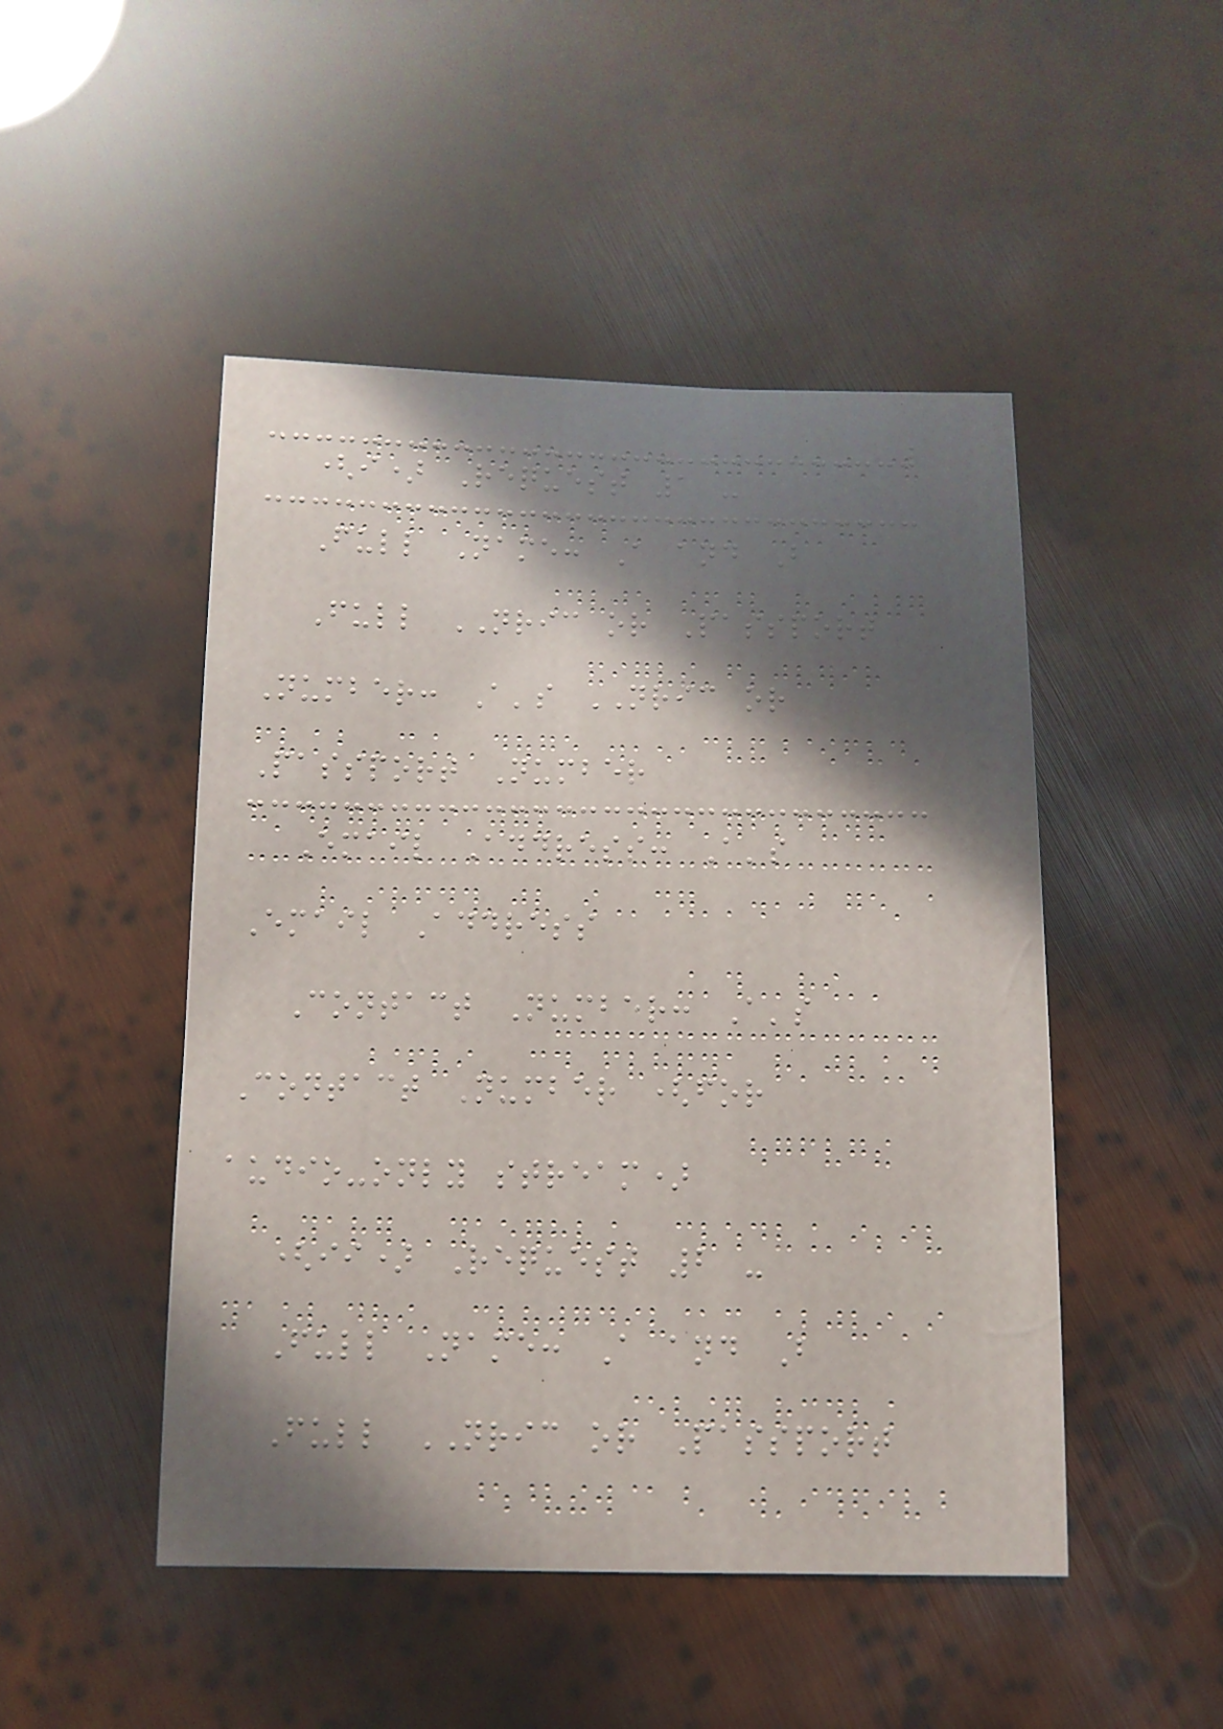(i) Request 1 -
Full Name: A and B
Full NRIC or Passport
Number: A's NRIC or
Passport Number
Email Address: A's
Email Address
Contact Number: A's
Contact Number (for
audio-only stream)
(ii) Request 2 -
Full Name: A and B
Full NRIC or Passport
